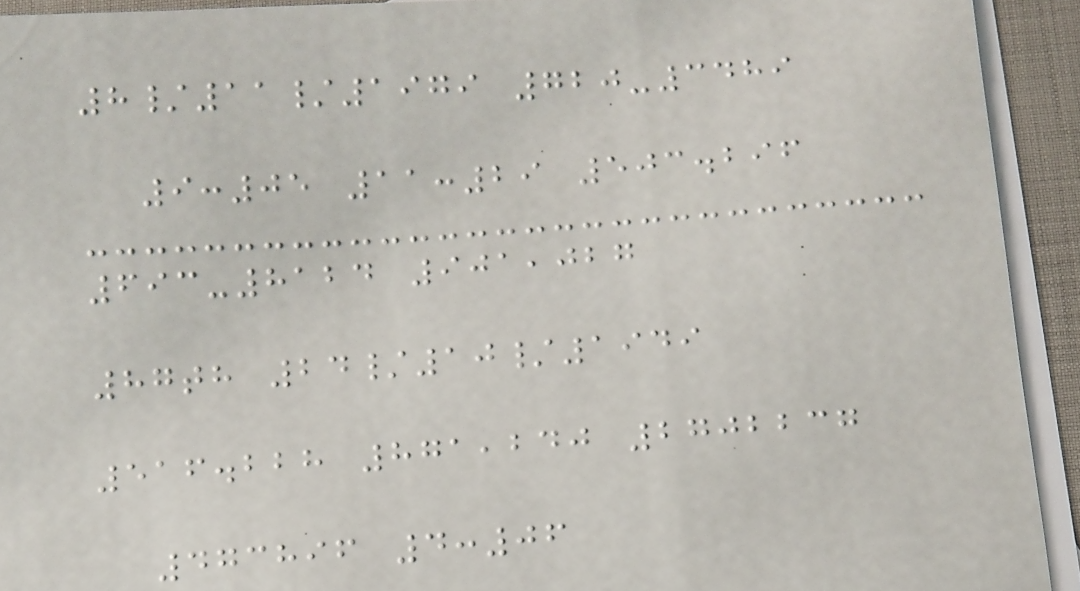8/11/1979 720-3489
9:05 11:29 503.296
693-8124 901,027
87th 24/10/1949
516.228 871,240 2702237
473896 4:06
